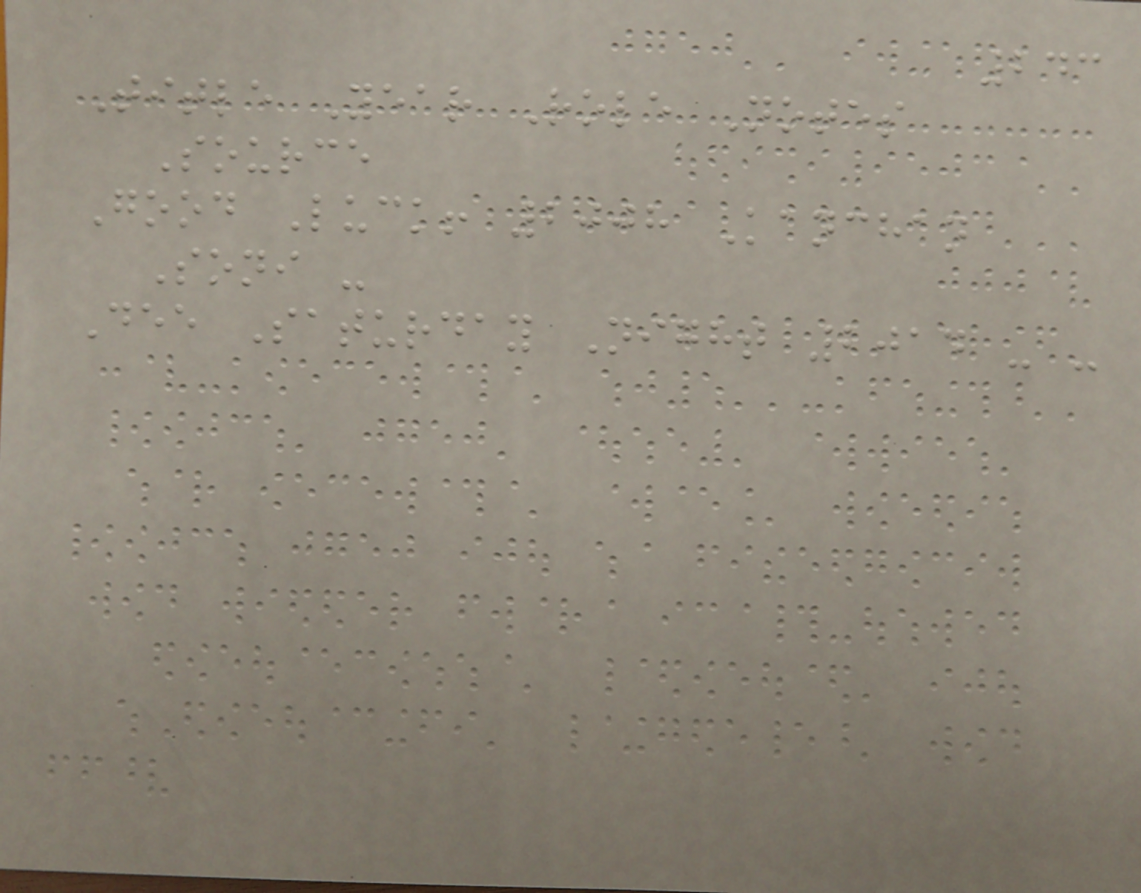243
Title Year Role Notes
Source
Good Luck! 2008 Kanchan
Soni -
Dee Saturday Night 2014 - -
